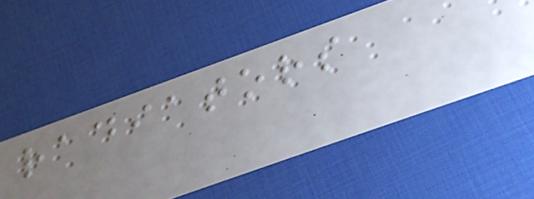radiators
